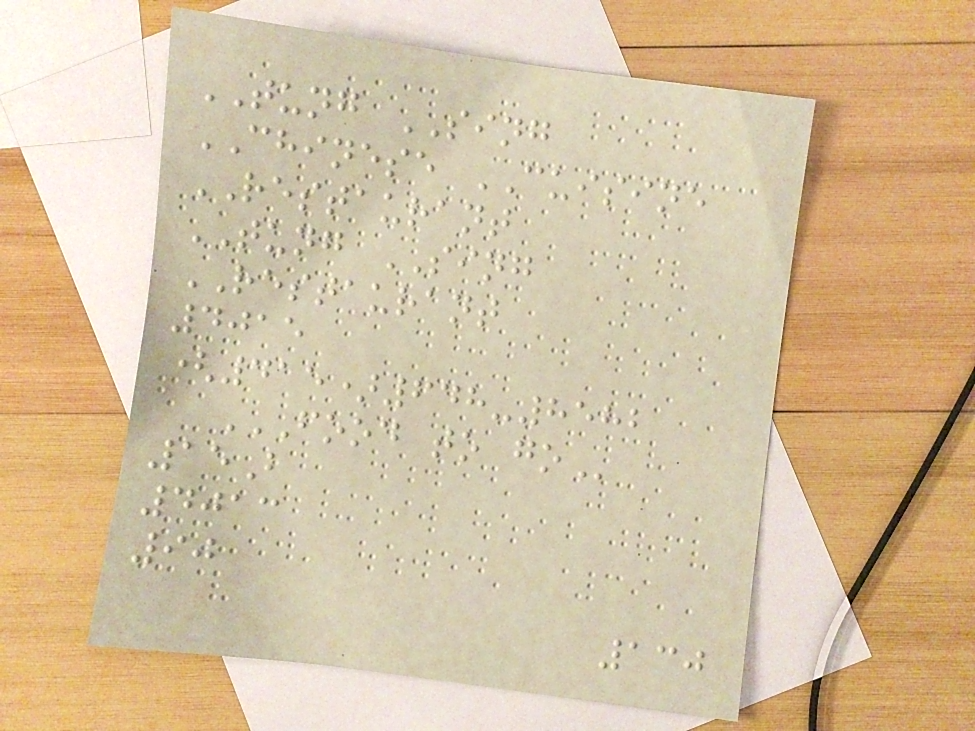TUNG SING
CHINESE CUISINE
RESTAURANT
TUNG SING
RESTAURANT
4015
(415)648-8582
FOOD TO GO
15B
4013
90
130
